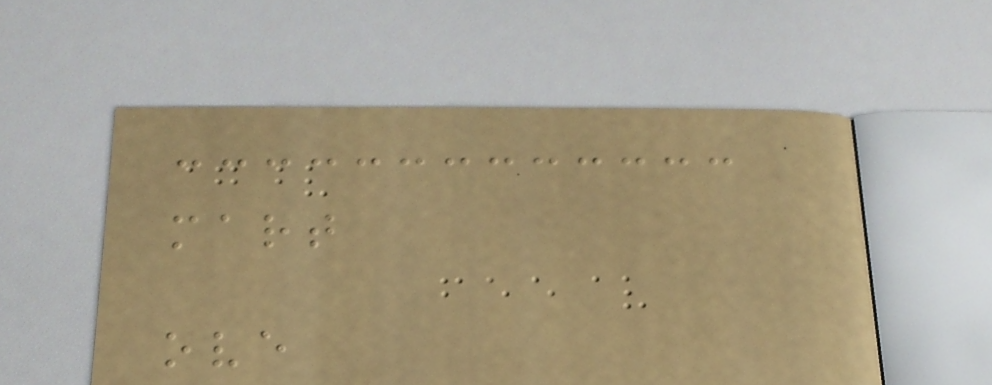mart
ove
